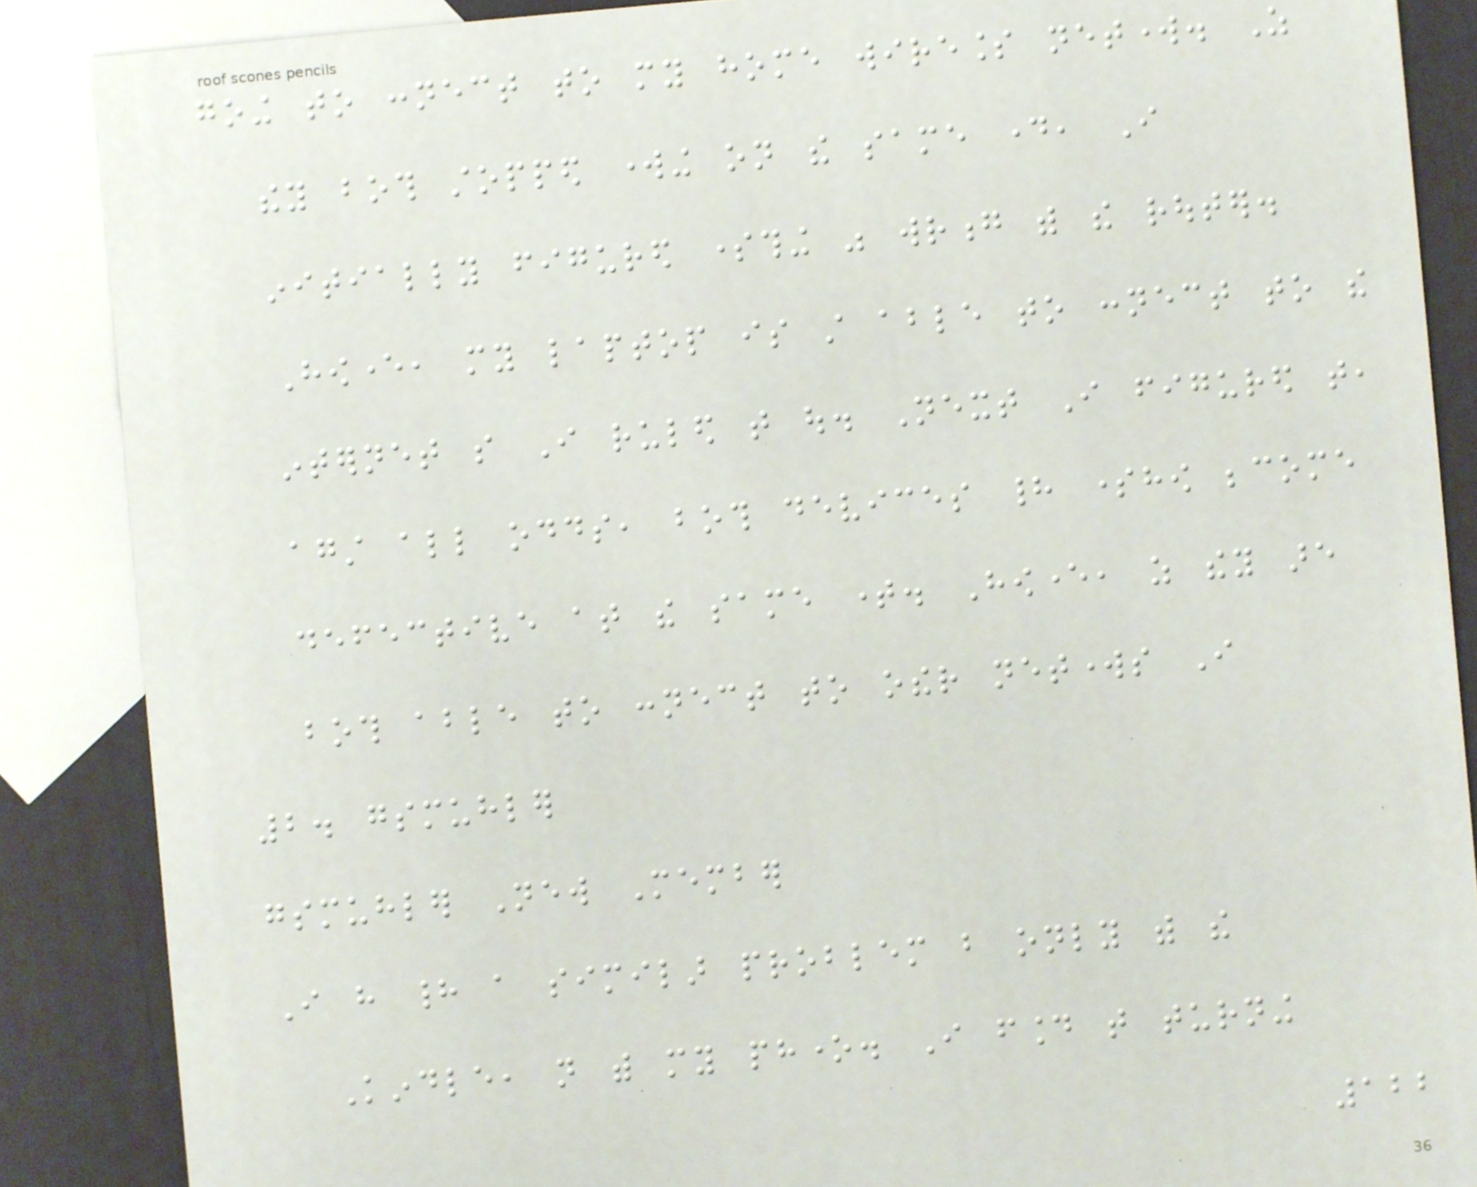going to connect to my home wireless network. As
they both stopped working on the same day, I
initially figured something was wrong with the router.
However, my laptop is still able to connect to the
internet so I ruled that out. Next I figured that,
against all odds, both devices had somehow become
defective at the same time. However, as they are
both able to connect to other networks I
2. gsmuhler
gsmuhler New Member
I have had a similar problem but only with the
Kindle, not with my phone. I found that turning
122
